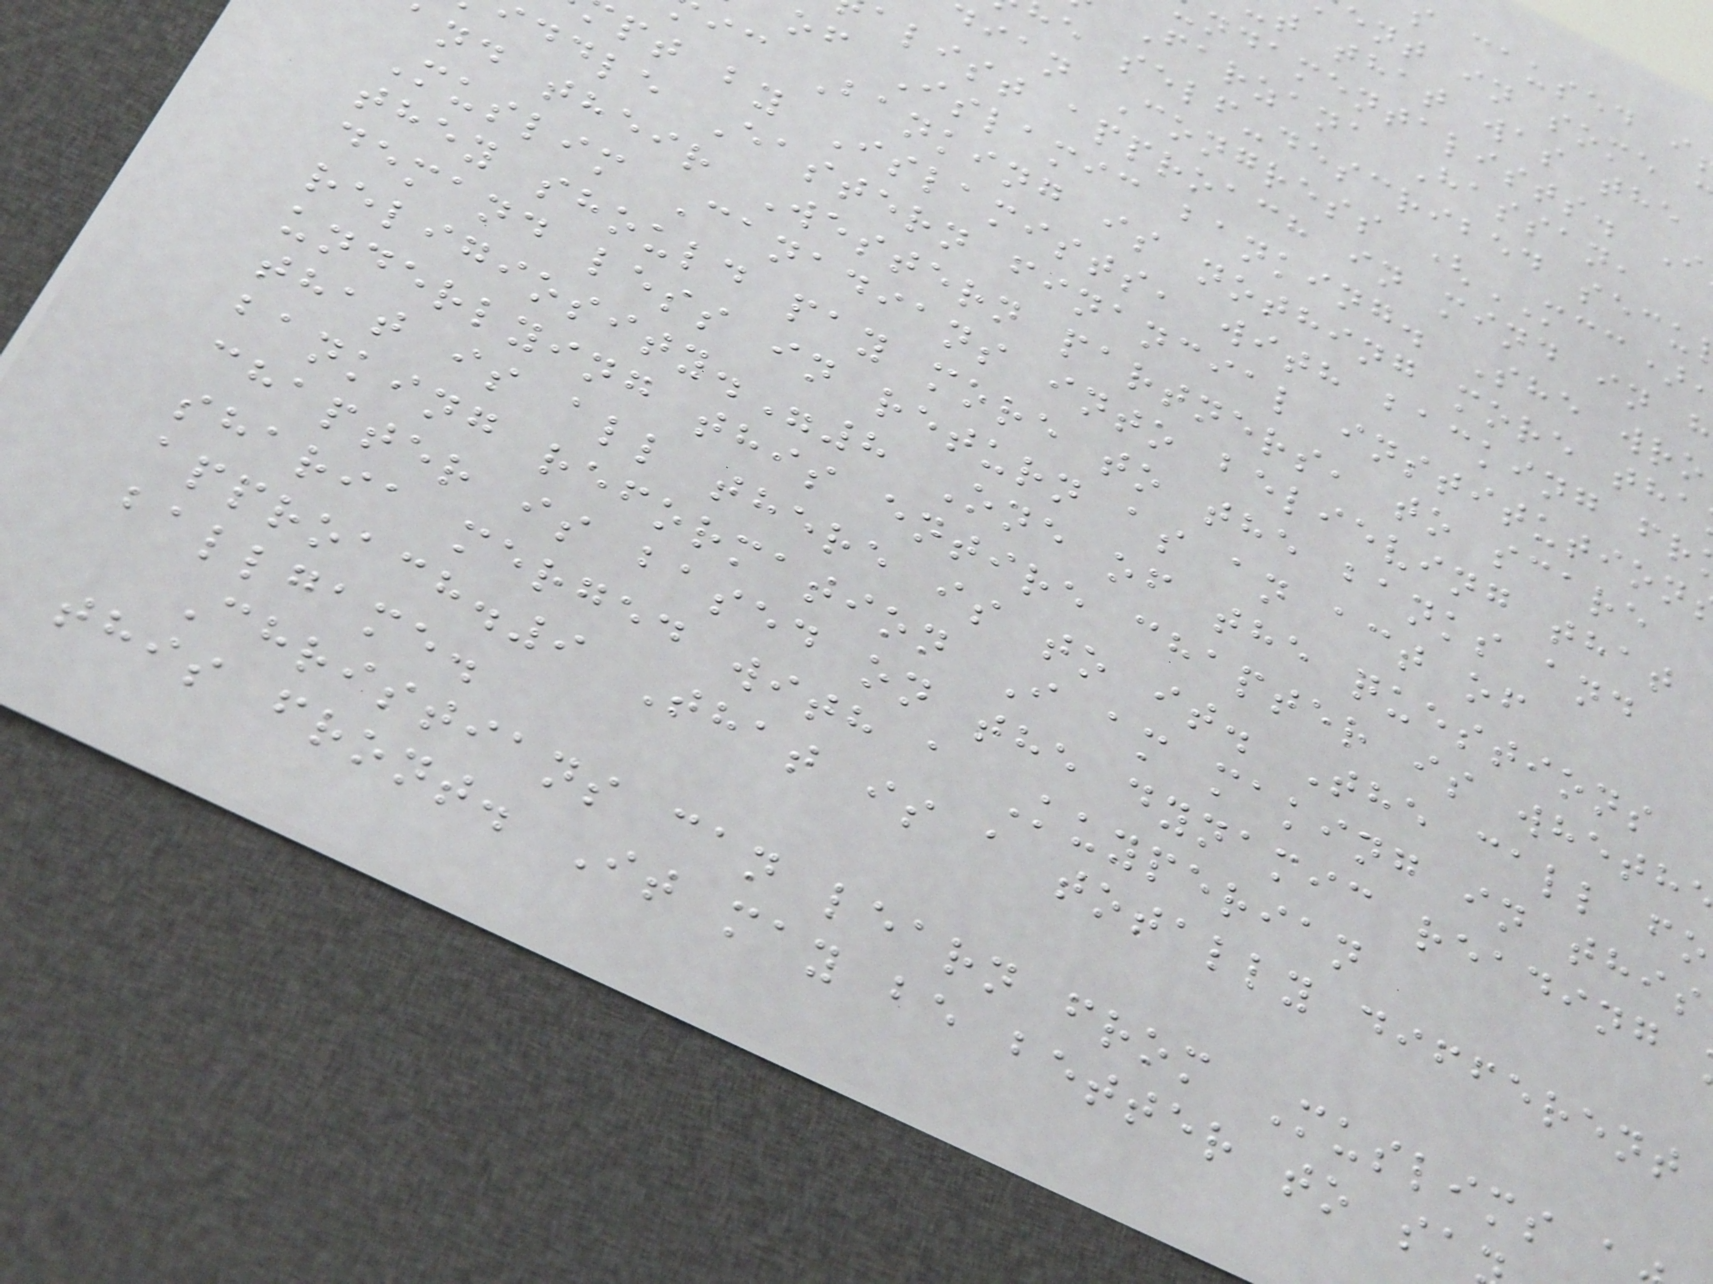s caused i
ent in some
t that was the
ndamentalists. I
Farzana Hassan,
e self-described secu
dian Congress (MCC)
alist approach in mind in h
of Islamic banking. She wro
ic Banking is nothing more tha
pt by Islamists, with backing fr
ddle Eastern financial institution
and their Western partners, to scare
Muslim Canadians into believing that
they should pay more to the banks and
demand less in return as an act of
religiosity."8 One of the questions
underlying this entire chapter is wheth
that is all there is to it. The call fo
banking reformation I am making in this
chapter is based on the dynamic reading
sharia merged with a Kuyperian
approach.9 That is a totally different
ballgame.
Christians can learn from Muslims
this front. It may be better to sa
